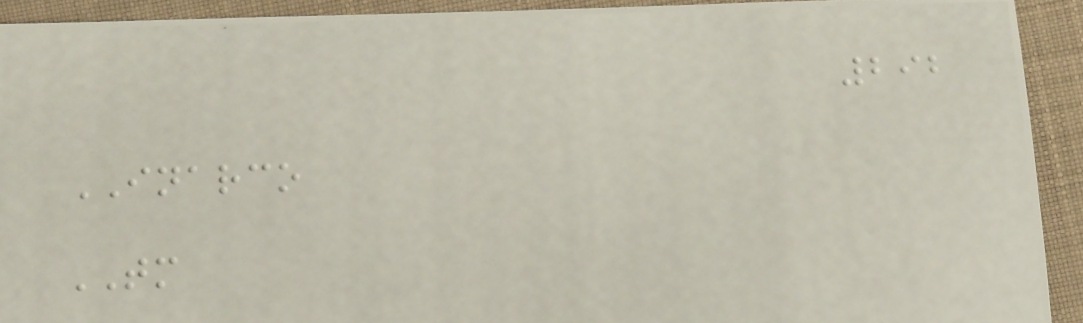292
INARCO
TM
